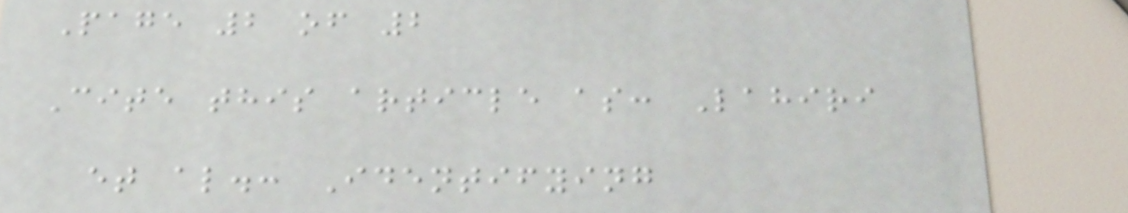Page 2 of 2
Cite this article as: Lahiri
et al.: Identifying
